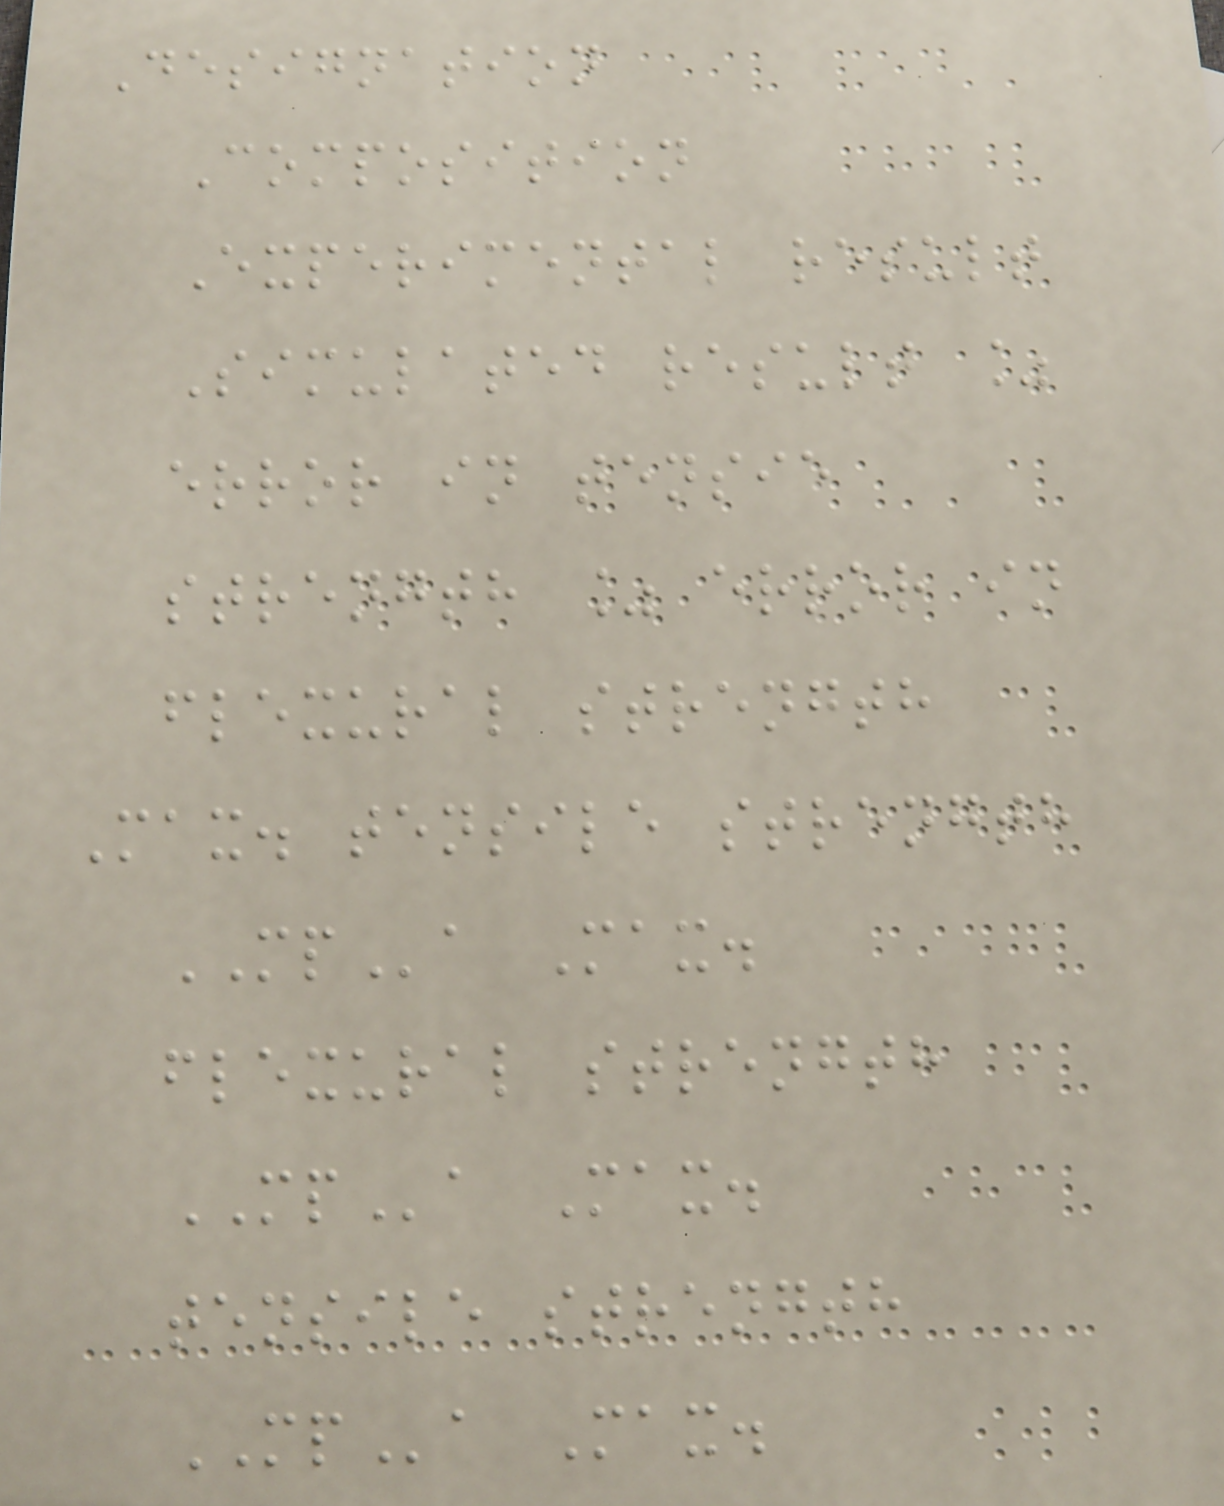Designation
Composition
Experimental result
Simulated result %
error in tensie
strength % error in
flexural strength
Max. tensile strength
MPa Max.
flexural strength
MPa Max.
tensile strength
MPa Max.
